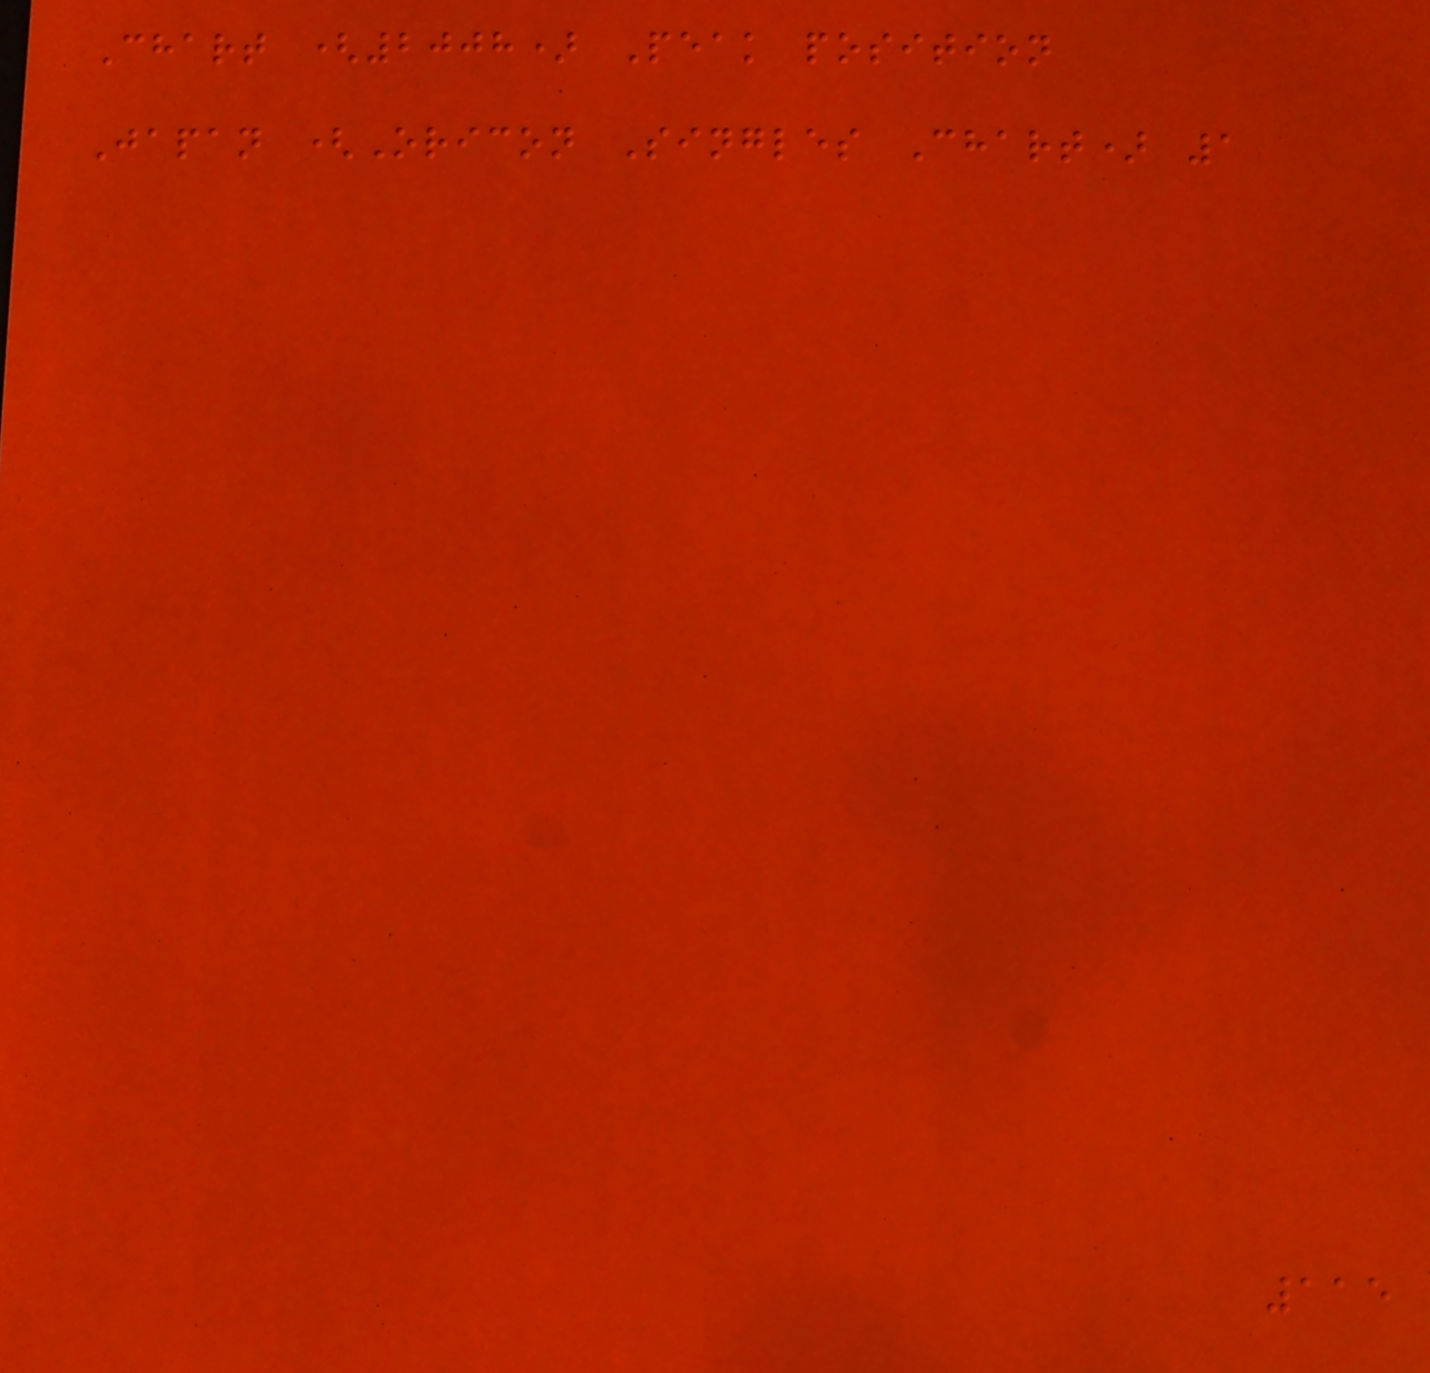Chart (2008) Peak position
Japan (Oricon Singles Chart) 1
115
